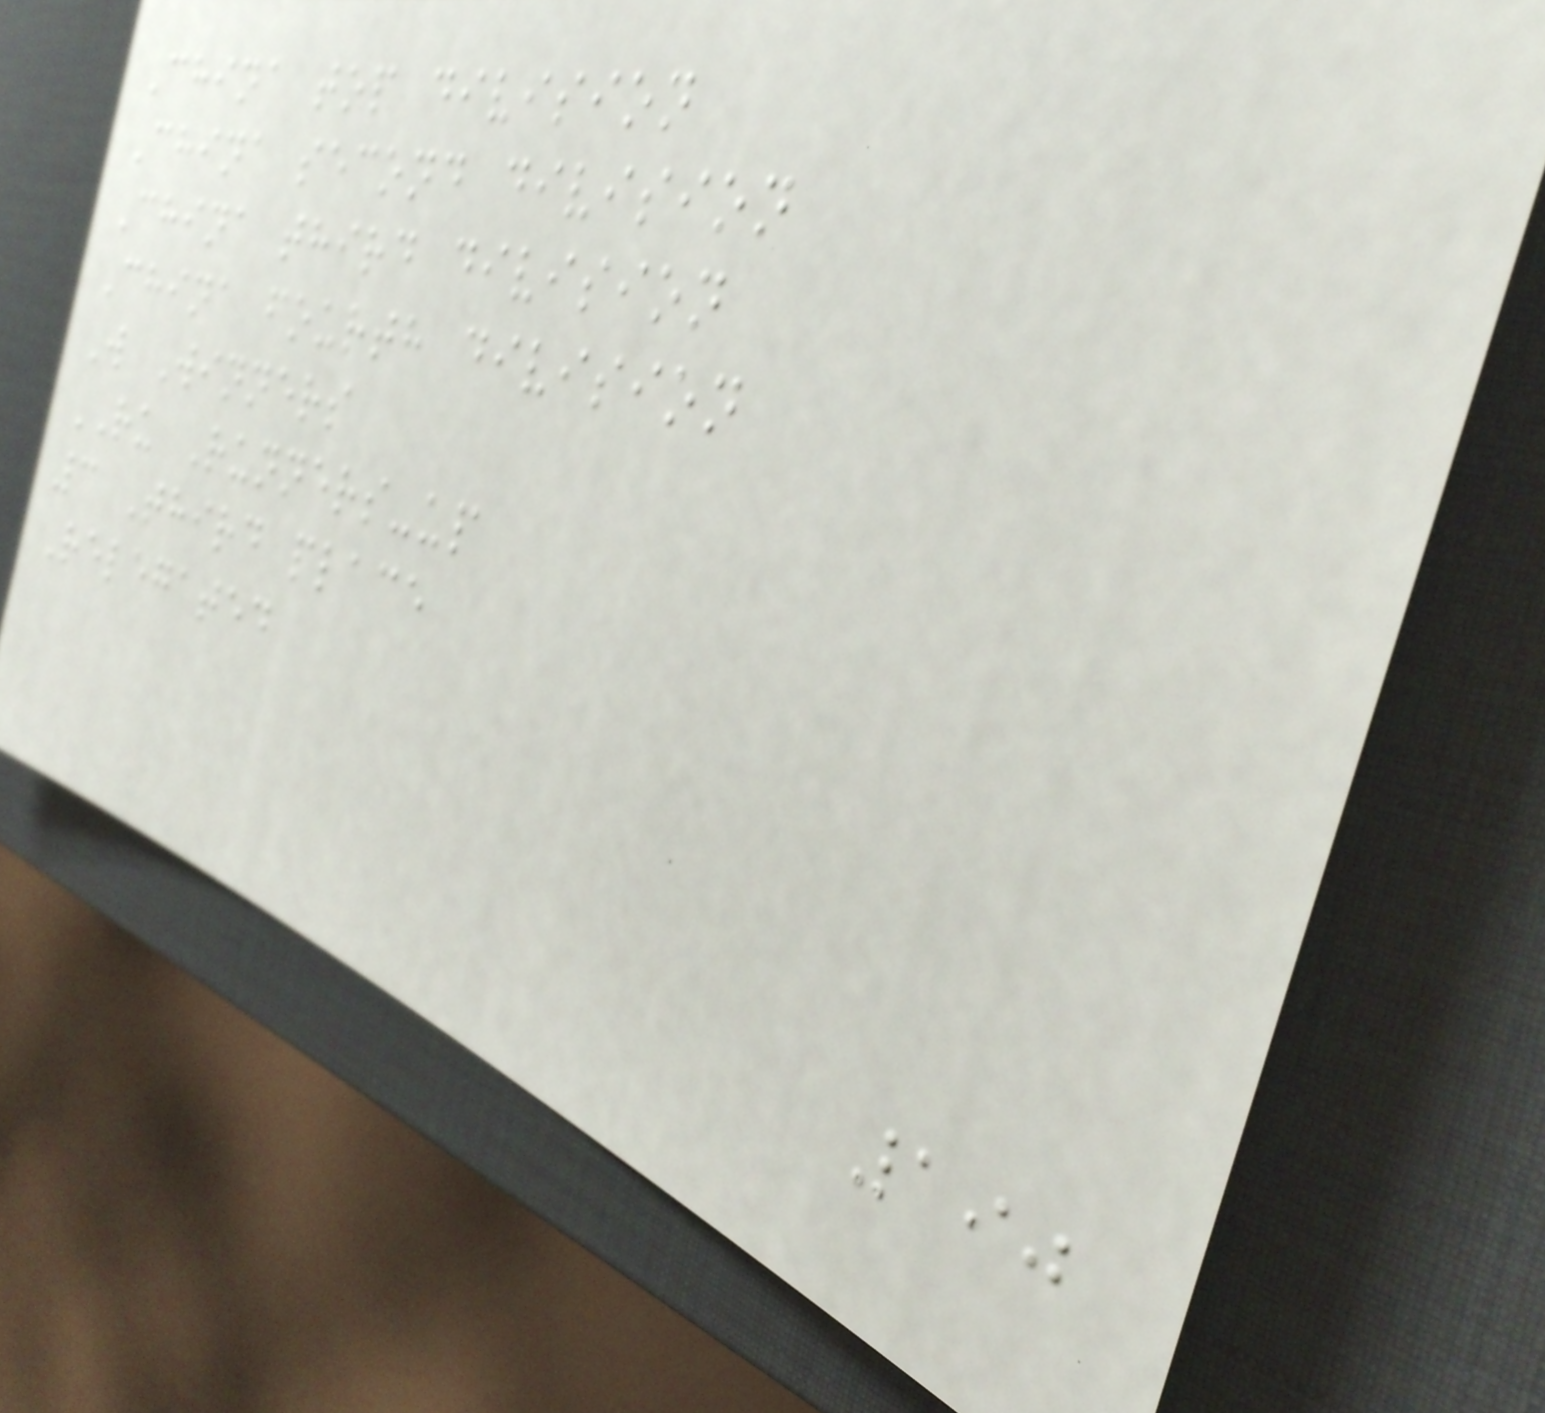China top division
China second division
China third division
China fourth division
W Winners
RU Runners-up
3 Third place
Relegated
190
